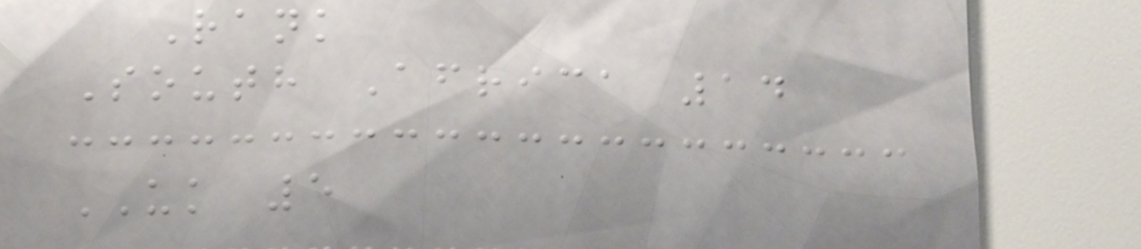Rank
South Africa 14
UK 5
